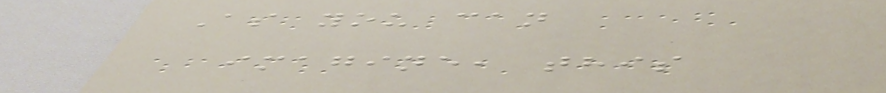As you can
imagine, this
